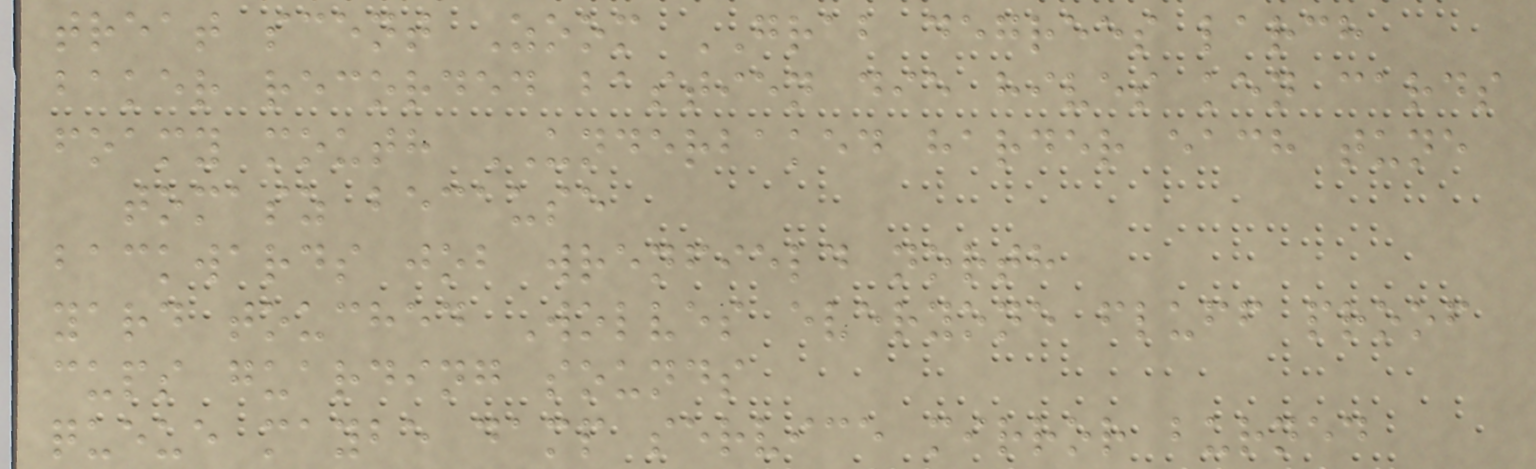treat scent Zoom GRAB degrees larch
baker recorded bastien die hives ken cards
foamy mouth UNDERBAKED harder each tune
tomasz because
backwards job wrenfield north
yard touched Wolves everyone fluff proof
cups guarding sounds
queue maybe damp service mirror burned
